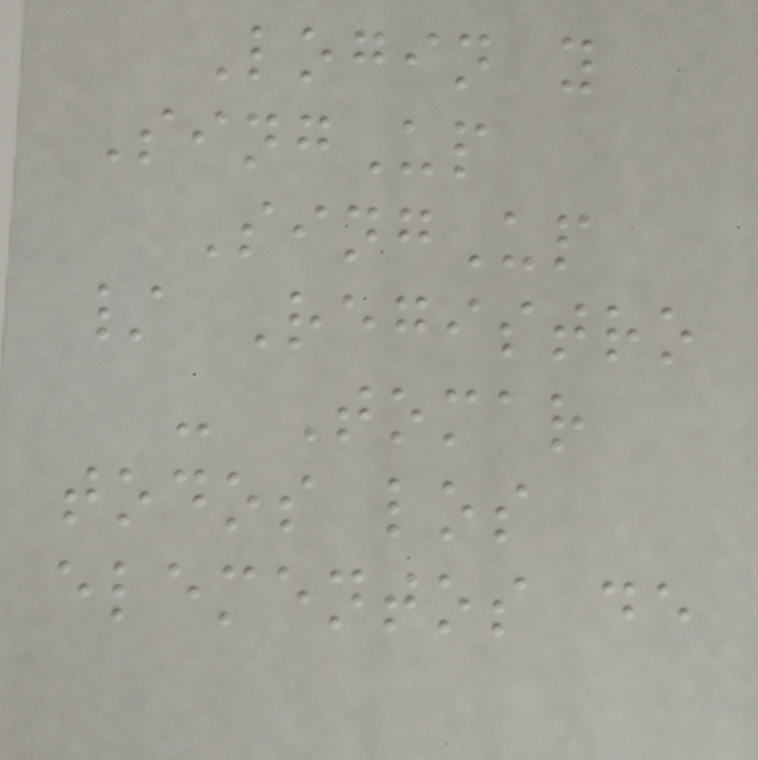Login y
SingUp
SingUp
/ Registro
- Tomar
todos los
elementos de
